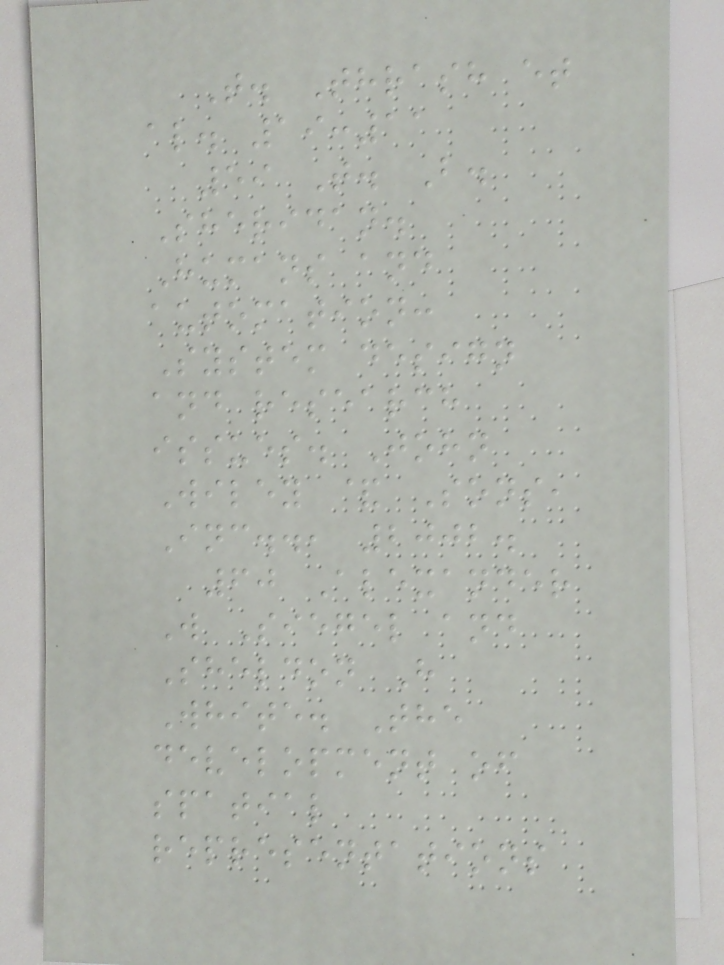T. Thrash et
al. 19:11
59 T. B.
Sheridan.
Humans and
automation:
System design
and research
issues. John
Wiley & Sons,
Inc.., 2002.
60 Alexander
W Siegel and
Sheldon H
White. The
development of
spatial
representations
